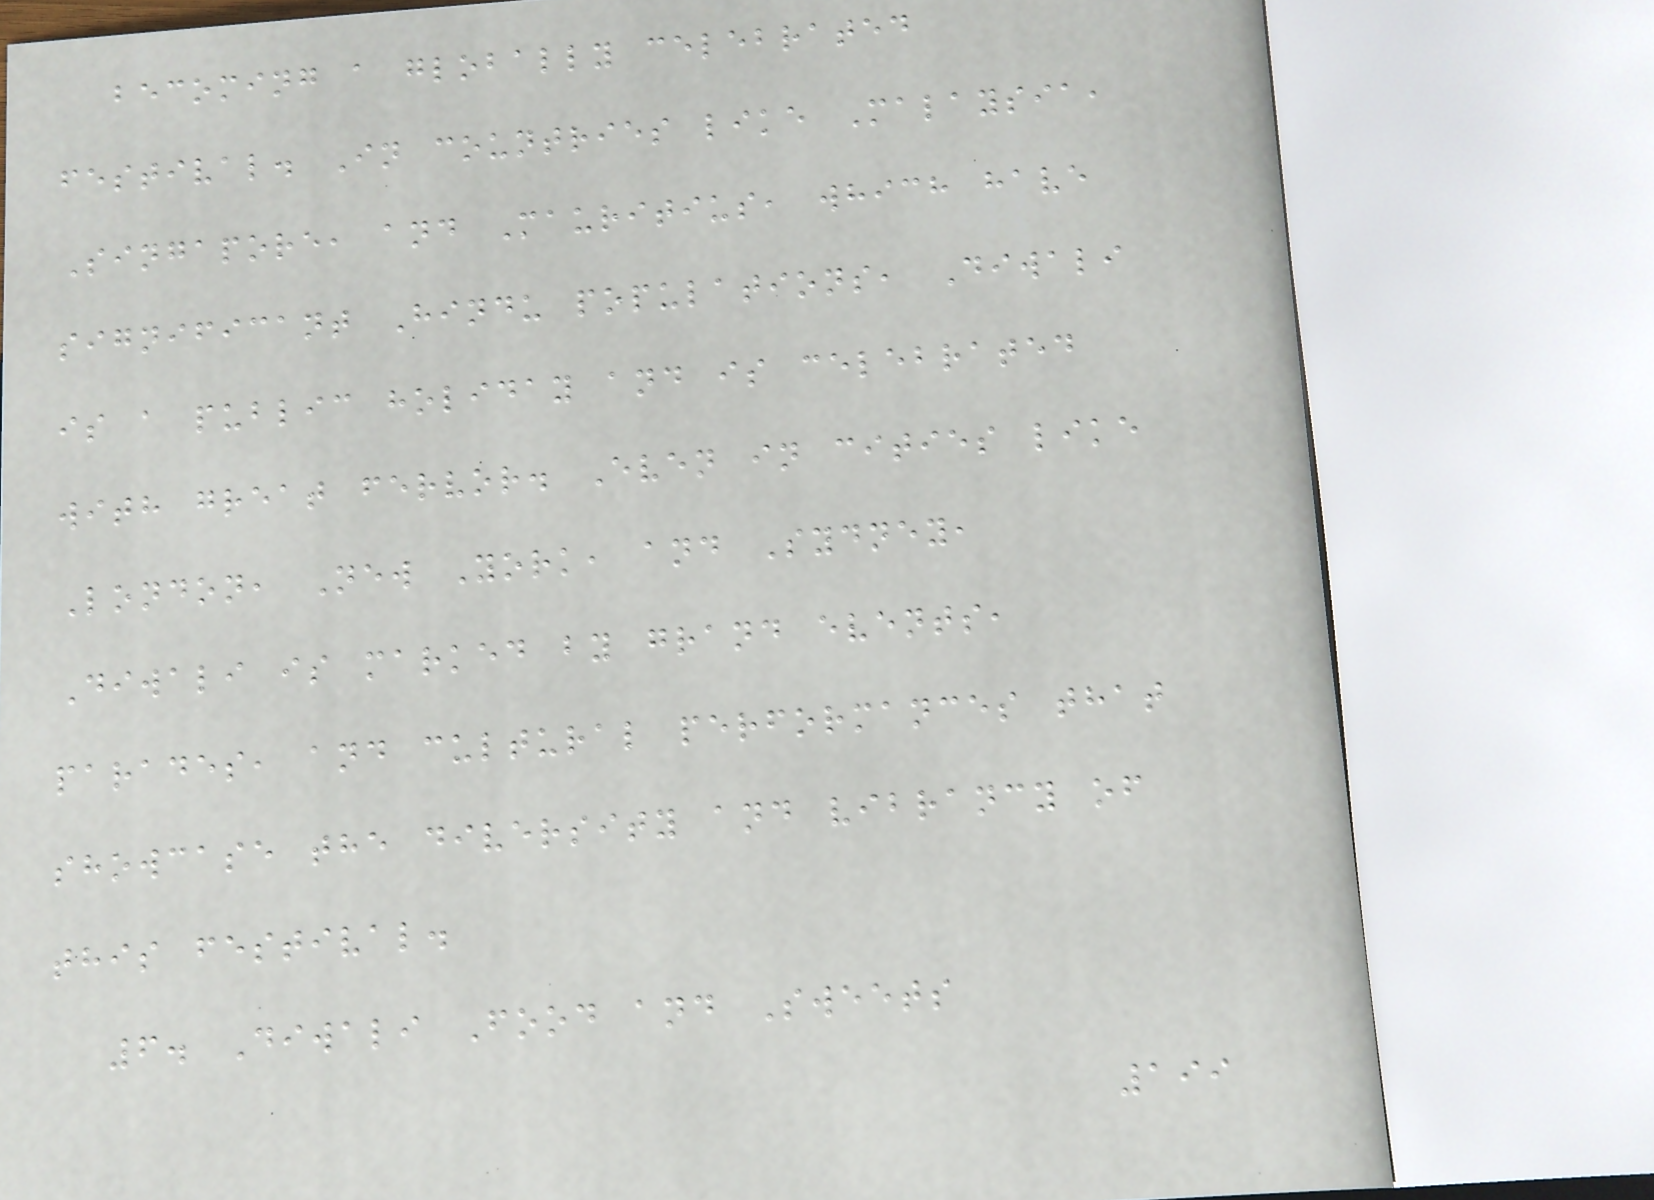becoming a globally celebrated
festival. In countries like Malaysia,
Singapore, and Mauritius, which have
significant Hindu populations, Diwali
is a public holiday and is celebrated
with great fervor. Even in cities like
London, New York, and Sydney,
Diwali is marked by grand events,
parades, and cultural performances that
showcase the diversity and vibrancy of
this festival.
6. Diwali Food and Sweets
199
